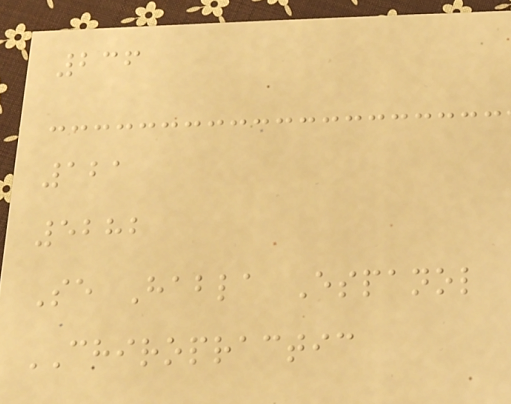236
121
5282
Se Habla Espanol
CHIROPRACTIC
